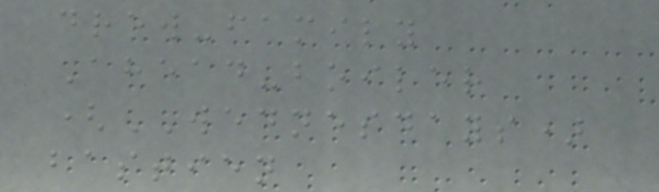drew-family
Ahead-boiler
(WEDNESDAYS)
bastien
